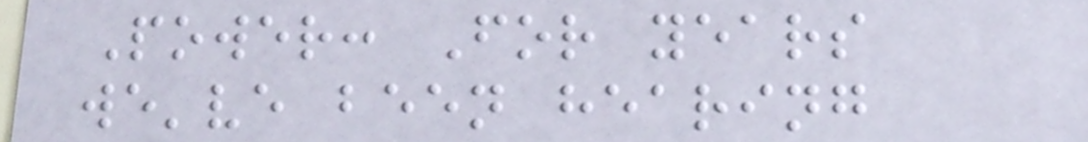Power: For years
we've been hearing
